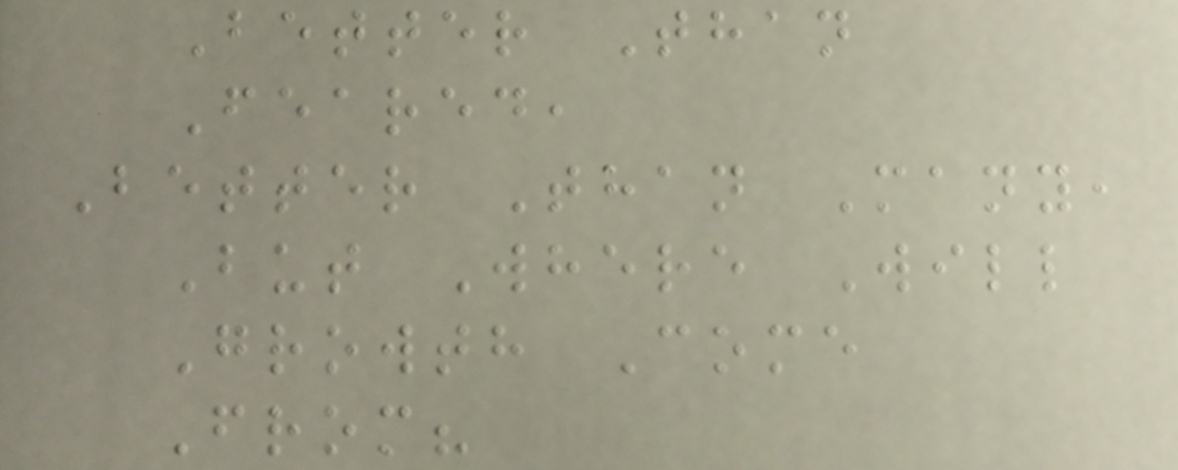Better Than
Feared,
Better Than Many,
But Where Will
Growth Come
From?
